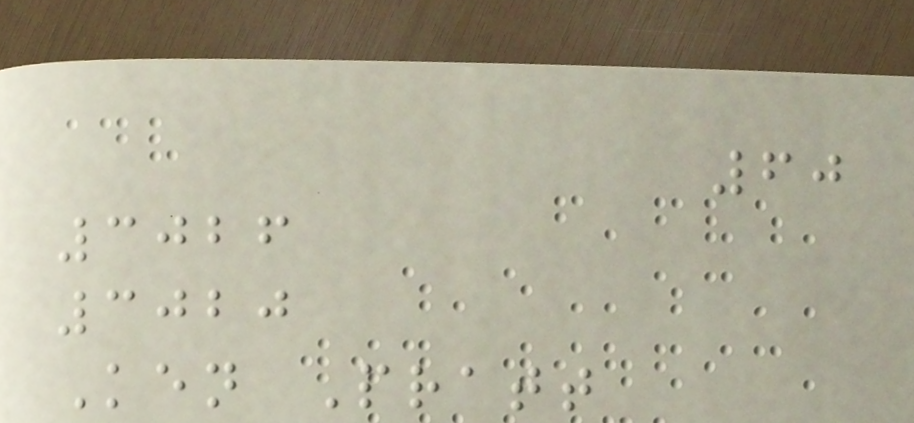60
3026
3020
Ken Pratt
